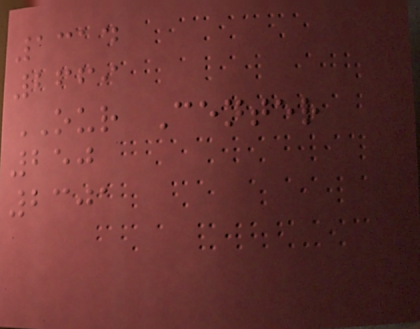1314
2669
OUR Center
250
2301
